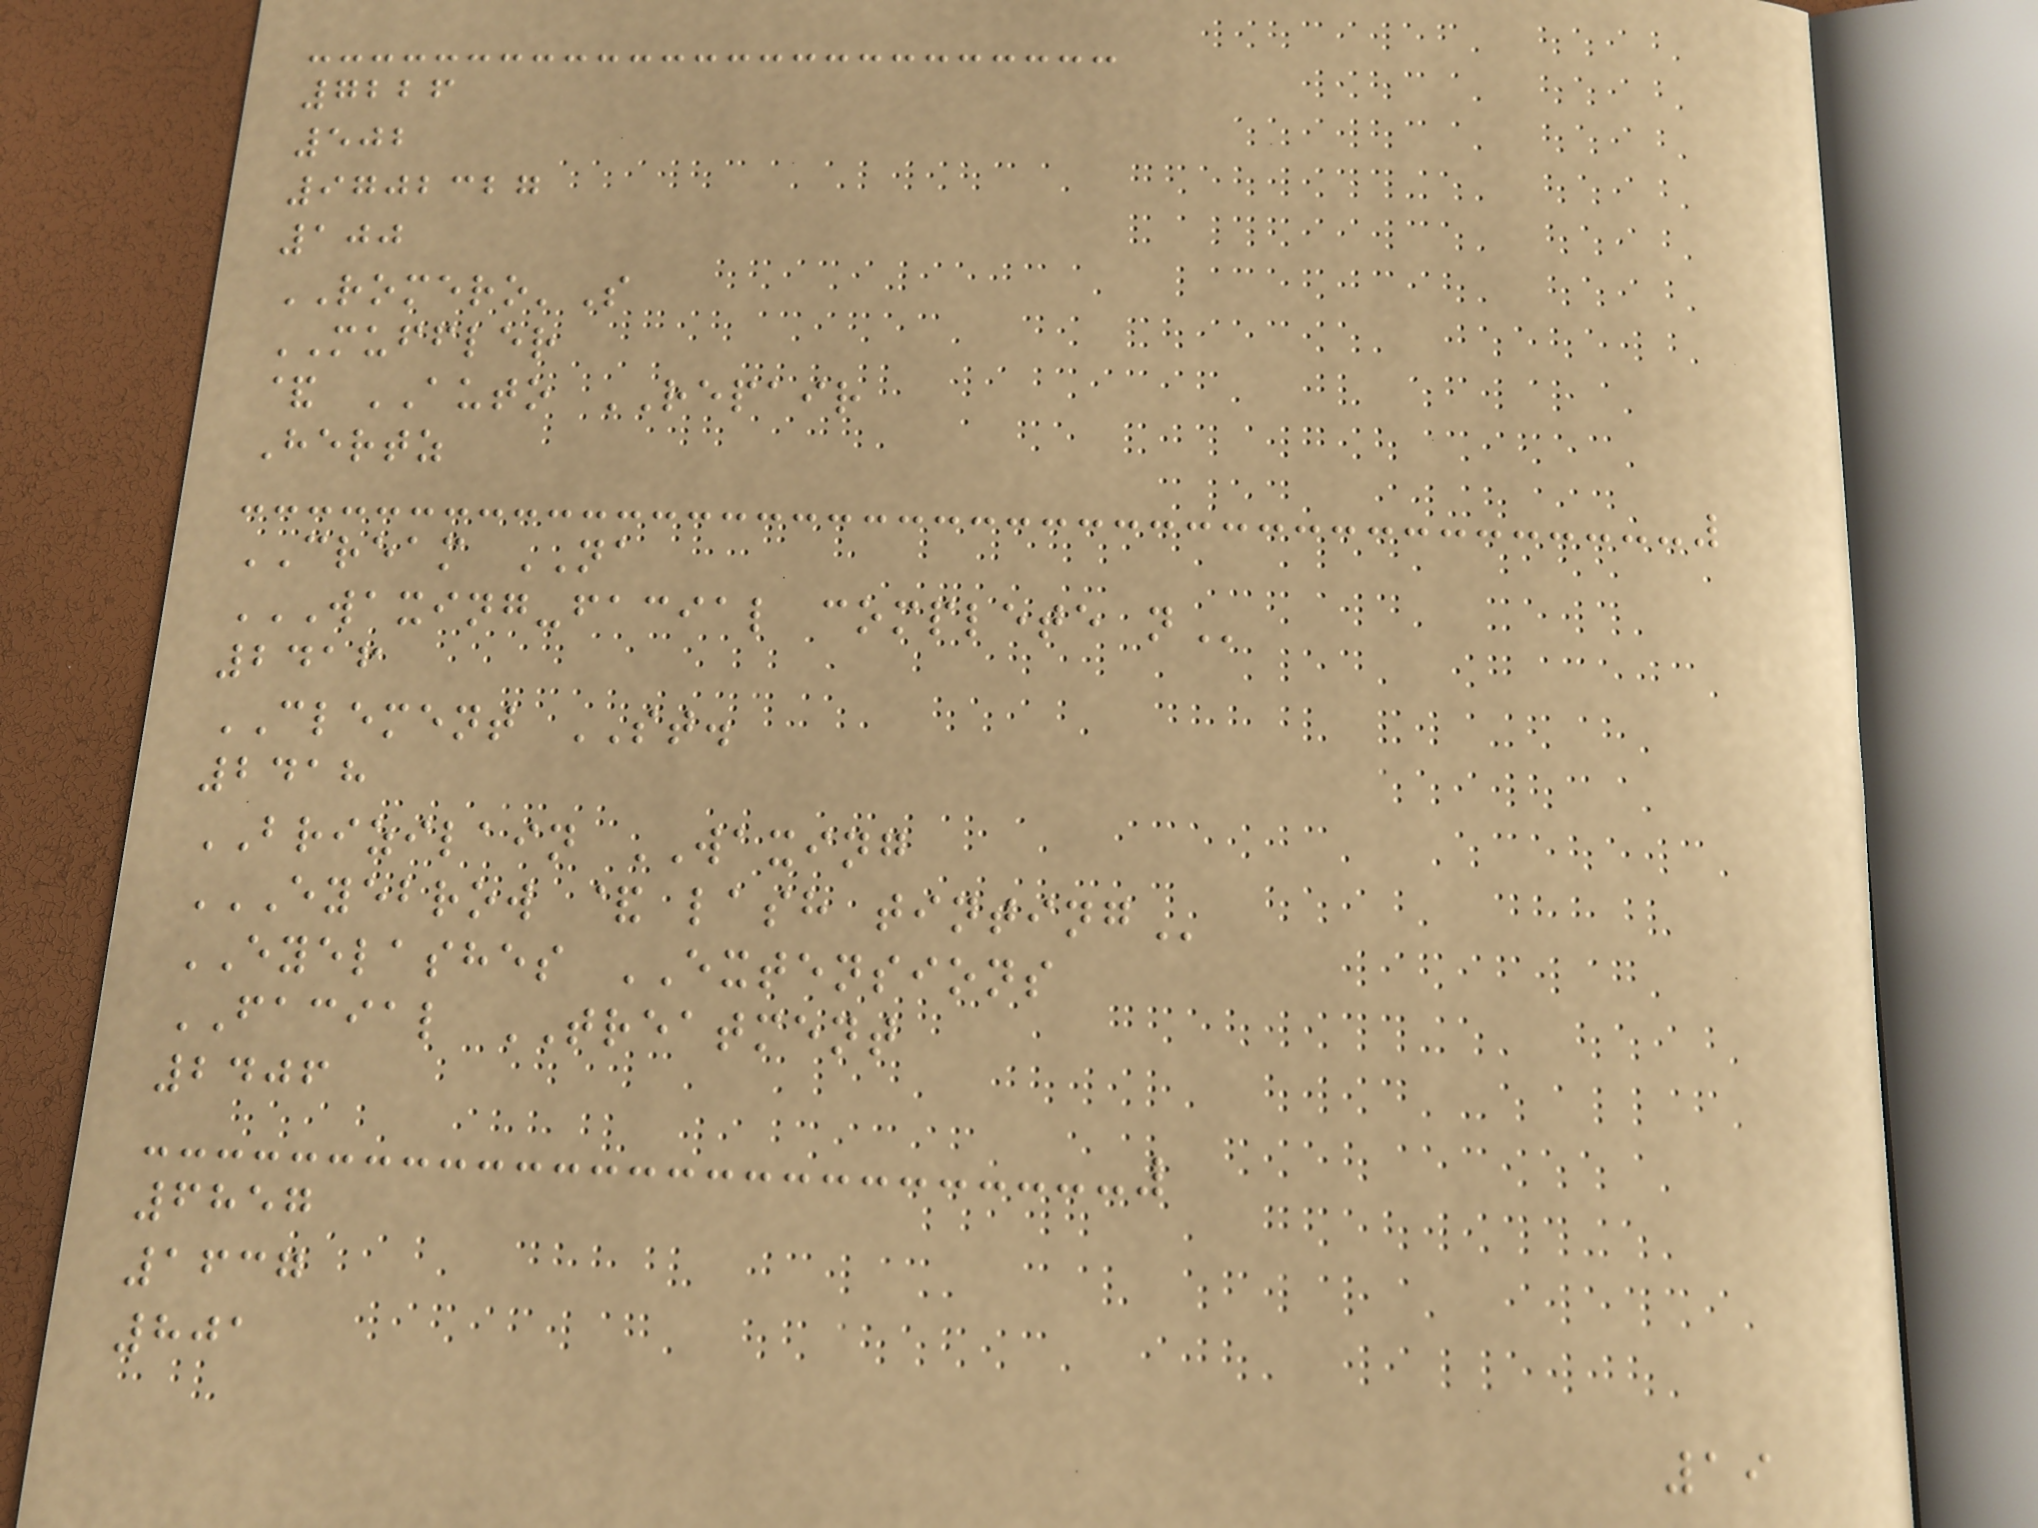7226
502
9702327
100
ROMERO'S
MUFFLER
& AUTO REPAIR
Hertz
CREAM NA
WAXING-FACIAL COMPLETE N
2416
CLEMENT ST.
2418
BRIZILAIN WAXING
EYEBROW & LASH TINTING
EYELASHES EXTENSIONS
FACIAL TREATMENT
2406
6857
1637
801
19
